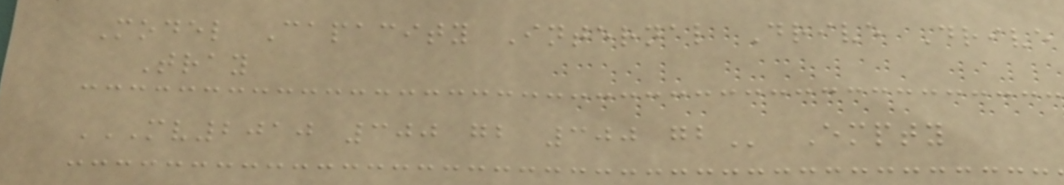Model Capacity Internal Drive Drive
Tray
MV2010 300 GB 300 GB Empty
